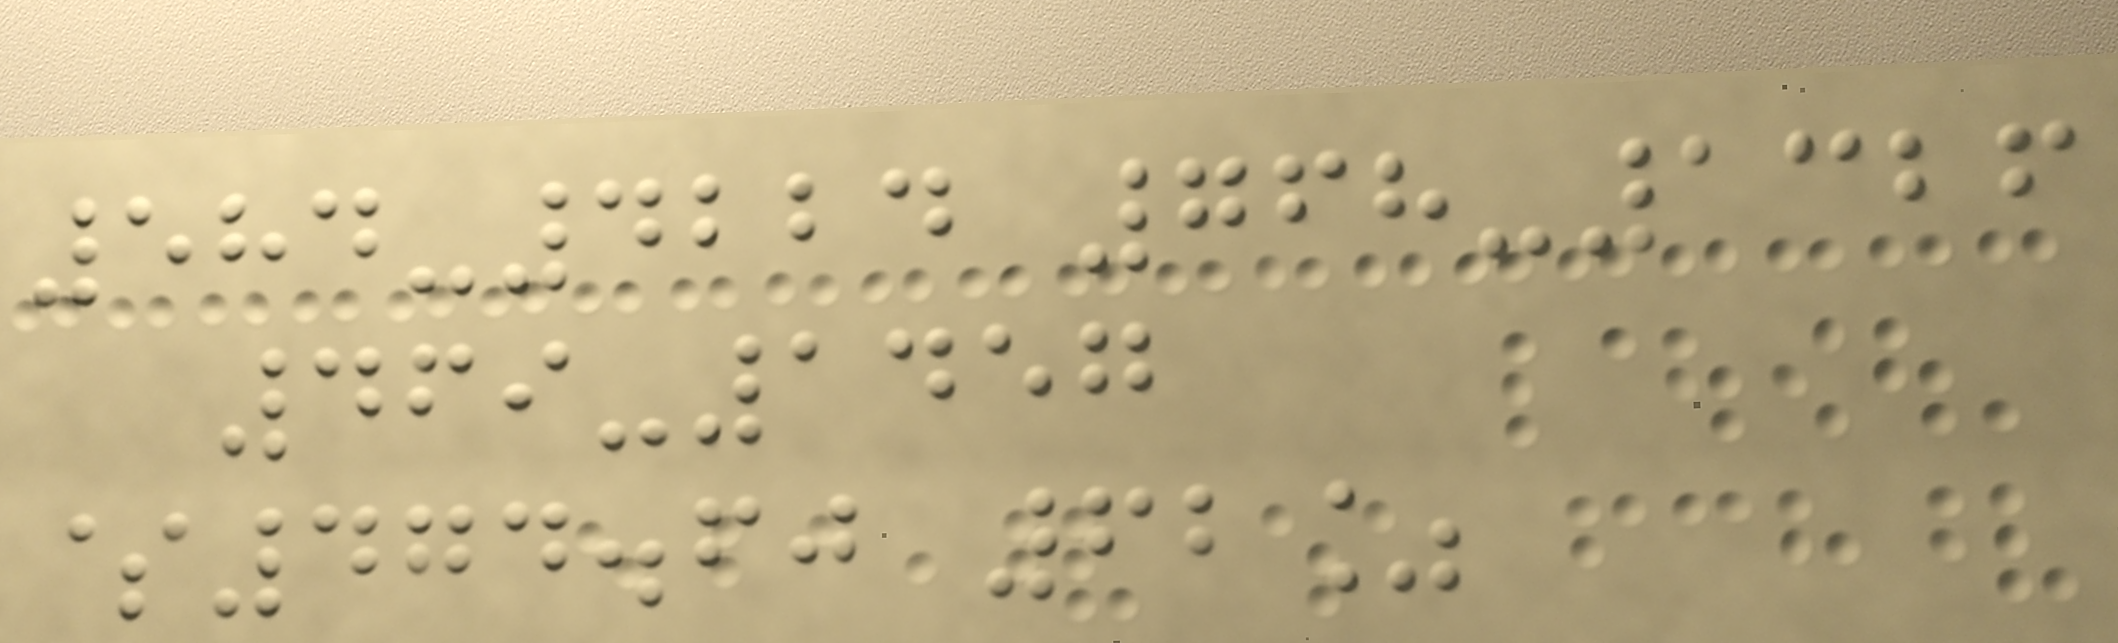584-4224 768-1326
469-1457
$474.60 62%
